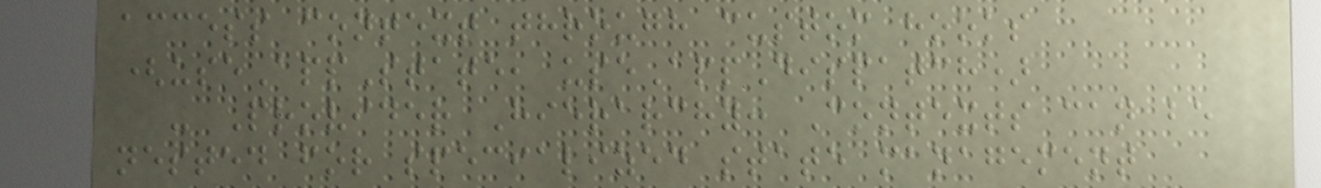access context through custom hooks
(useAppState, useAppDispatch)
- Provider Hierarchy: Contexts can be
nested for specialized state management
